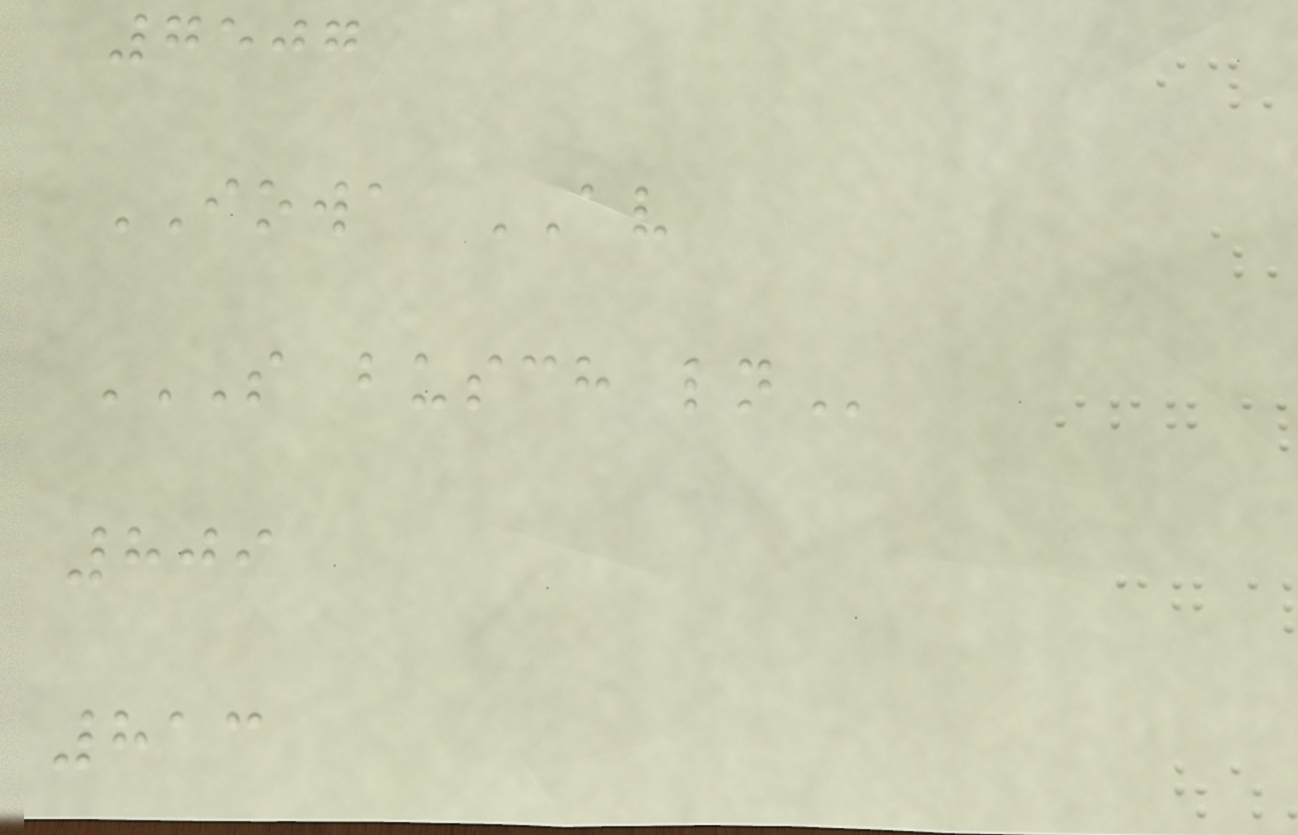7507
IOWA AV
S BUSCH LN
809
813
